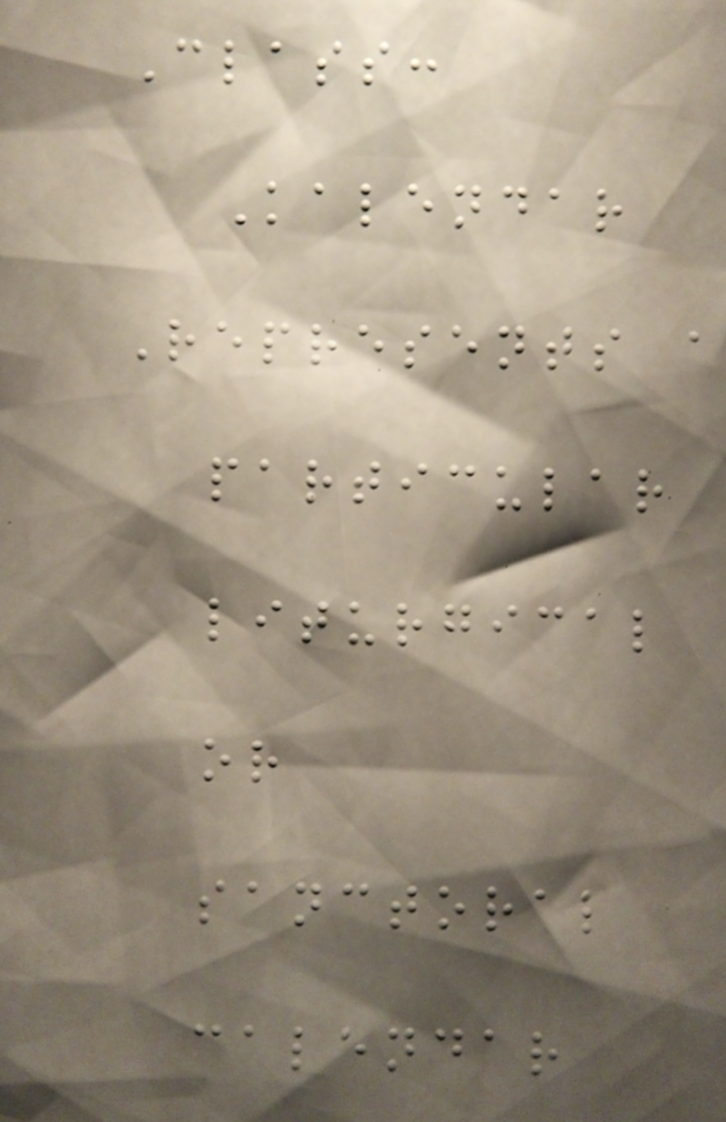Class:
Kalendar
Represents a
particular
liturgical
or
sanctoral
calendar
